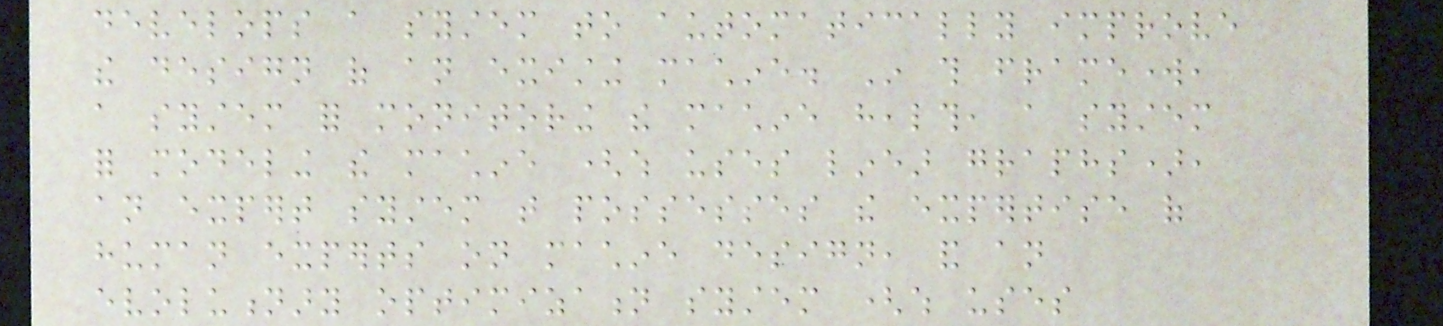develops a system to automatically improve
the design of an existing machine. In this framework,
a system for monitoring the machine health, a system
for modeling the machine (which uses linear graphs),
an expert system that possesses the expertise of
human experts on machine design, and an
evolutionary optimization system (which uses
